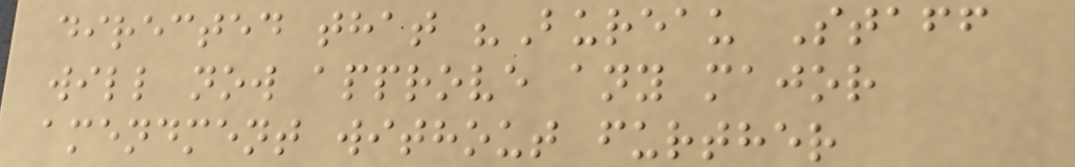directed that "Bureau Staff
will now approve any major
amendment without further
